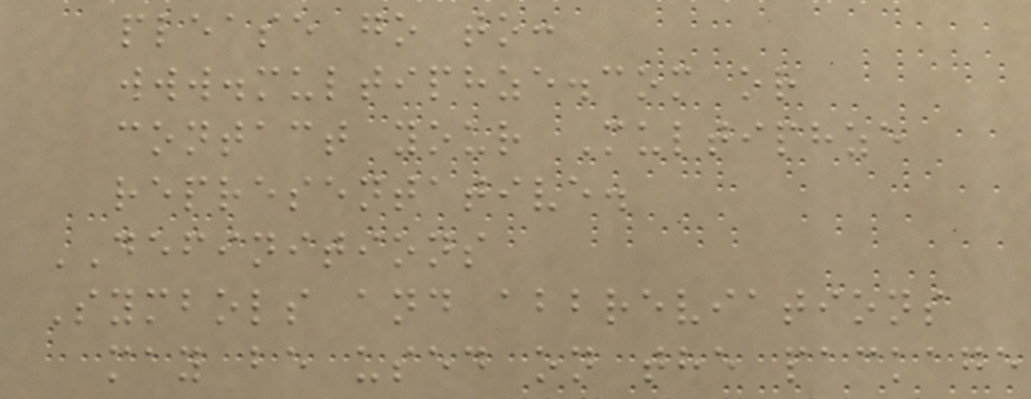please go to:
www.multiphze.com or
contact your Multiphze
representative.
DEFINITIONS
Symbols and abbreviations
may be used on the package
